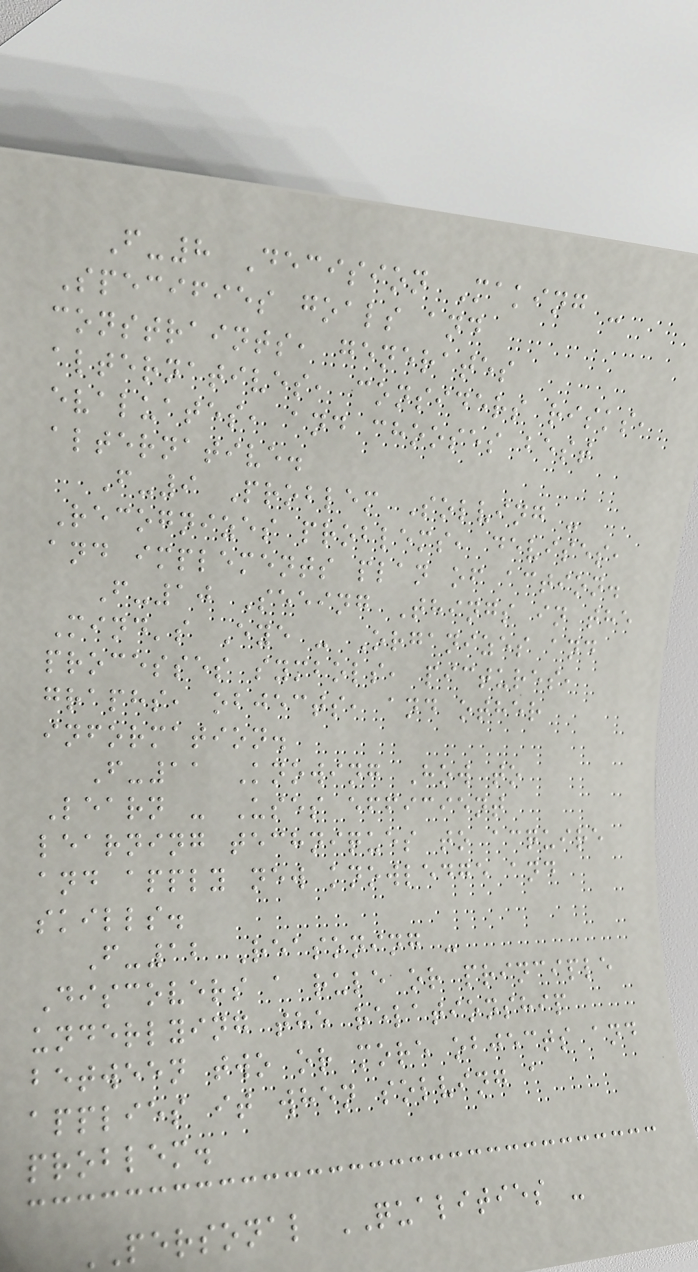F-8 Decision Making -
Specifies goals and
constraints, generates
alternatives, considers risks,
evaluates, and chooses best
alternative.
F-9 Problem Solving -
Recognizes problems, devises,
and implements plan of action.
F-10 Seeing Things in the
Mind's Eye - Organizes and
processes symbols, pictures,
graphs, objects, and other
information.
F-11 Knowing How to
Learn - Uses efficient
learning techniques to acquire
and apply new knowledge and
skills.
F-12 Reasoning -
Discovers a rule or principle
underlying the relationship
between two or more objects and
applies it when solving a
problem.
PERSONAL QUALITIES -
